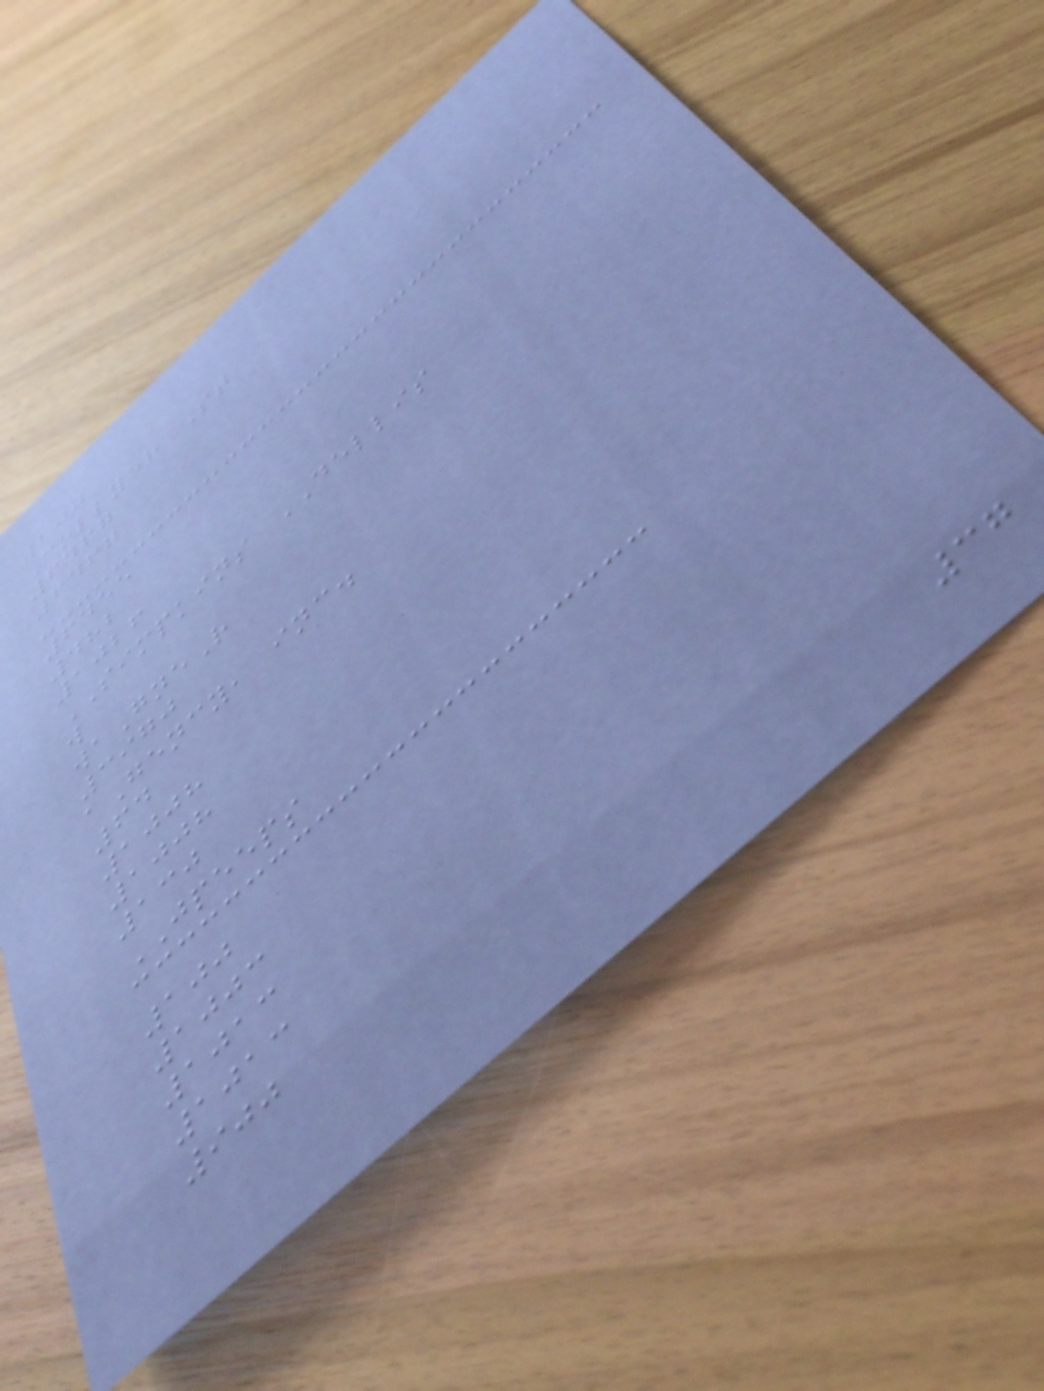200
Collyer St
6467
6467
6455
482
1026
SIMPKINS DELLIS
w
waGneR
3970
aGency, inc.
64
1008
1008
130
JPEEPS
100
1003
1013
1013
900
37
